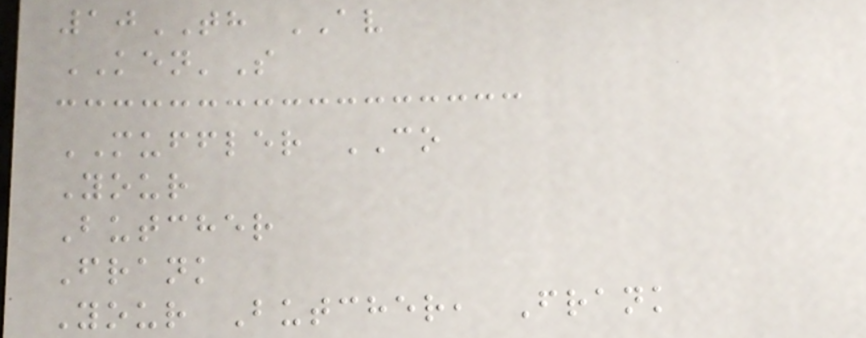10TH AV
KEN'S
MUFFLER CO
Your
Butcher
Frank
Your Butcher, Frank
